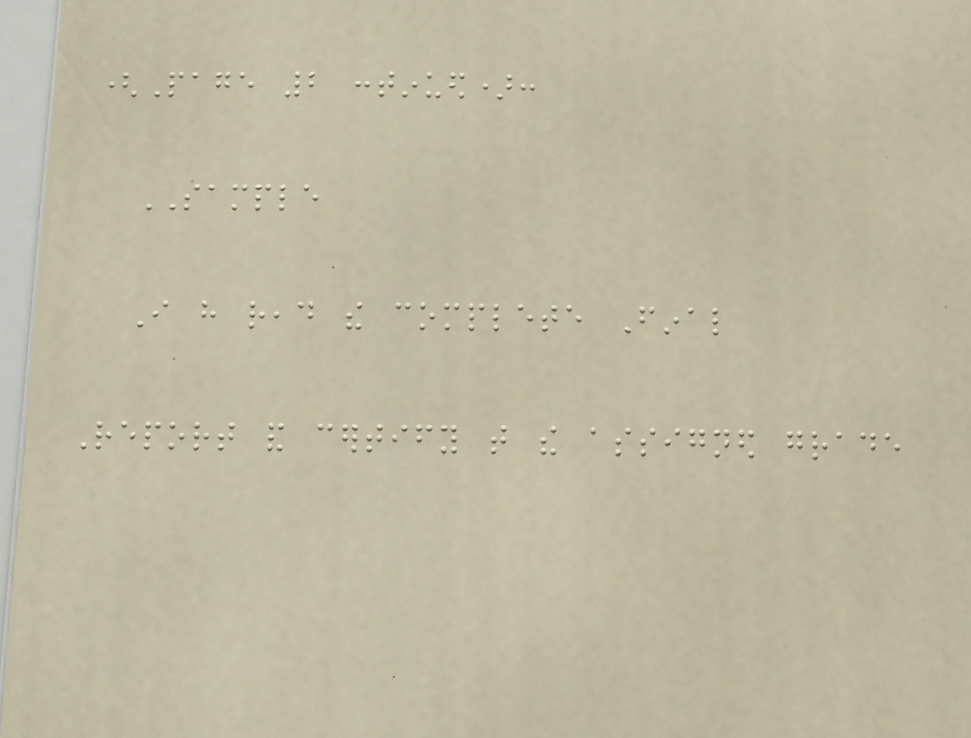(Page 2 continued):
SAMPLE
I have read the complete Final
Report and certify that the assigned grade
